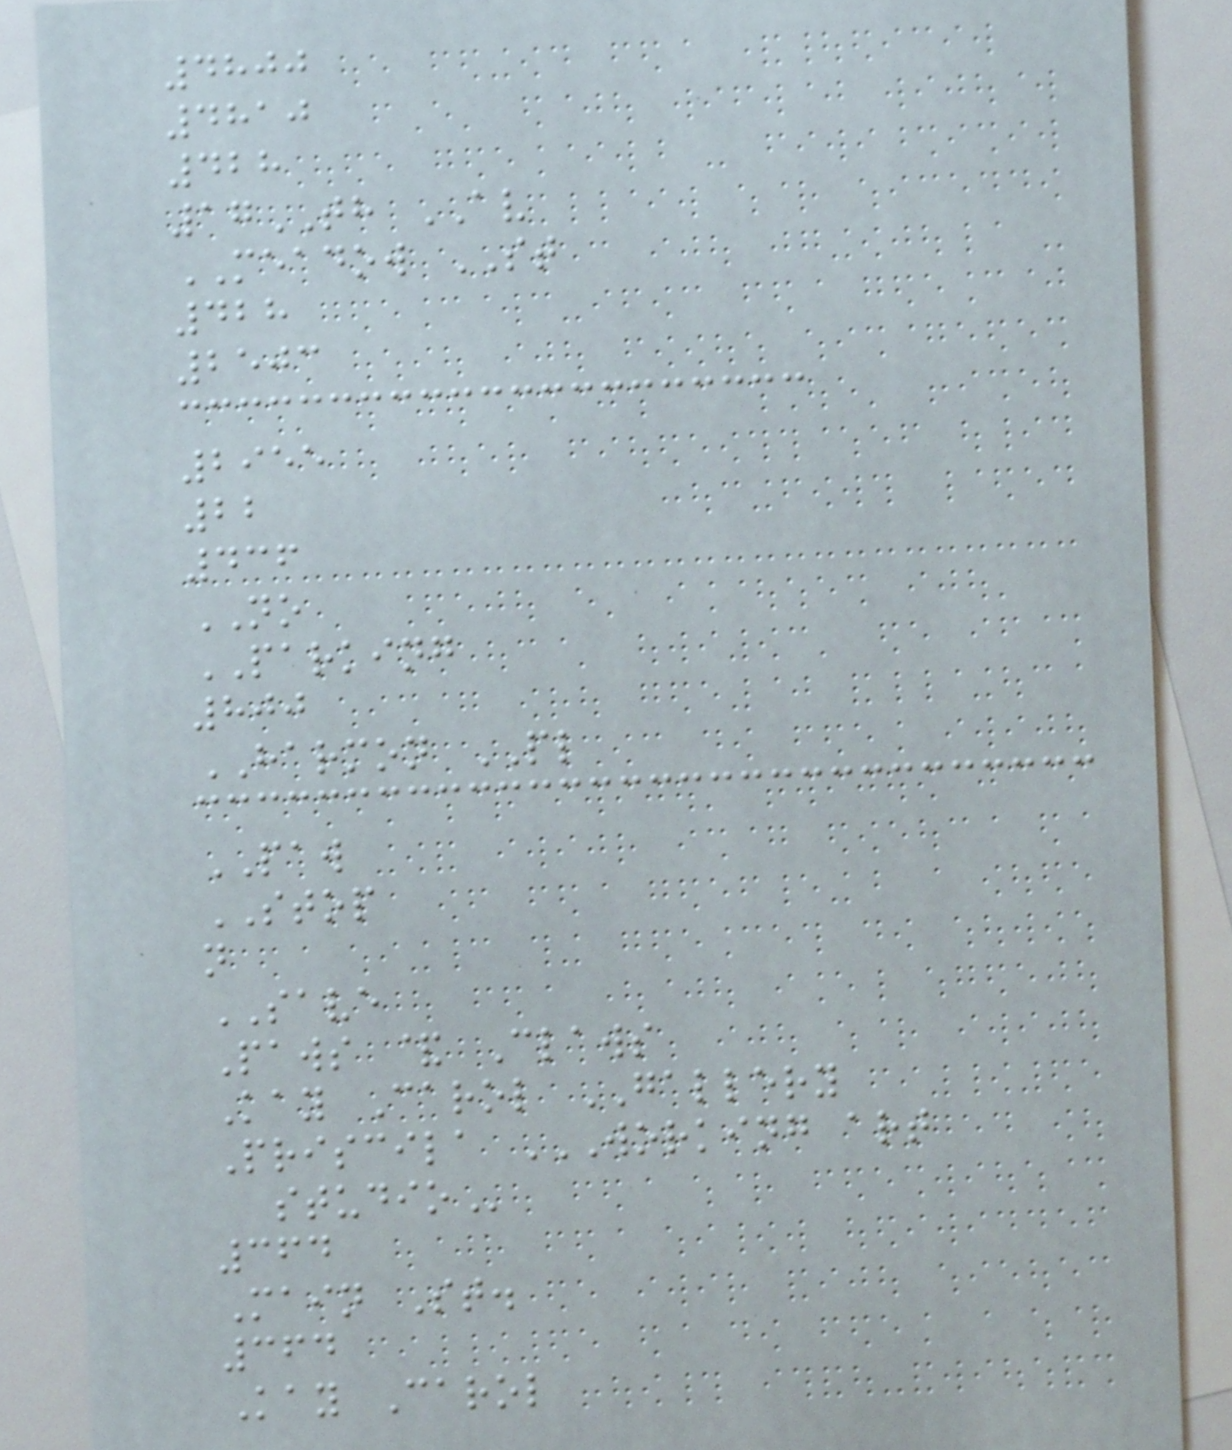4800
4810
428
17TH AV
MEADOW ST
428
2503
2955
22
436
NO
PARKING
800
HARMON PL
PAW
STOP
n
SAVE
Paws & Claws
Kay Carol GALLERY
Priscila WORKING ART
STUDIO
364
Main St.
364
Kay Carol
